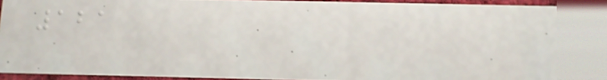121
